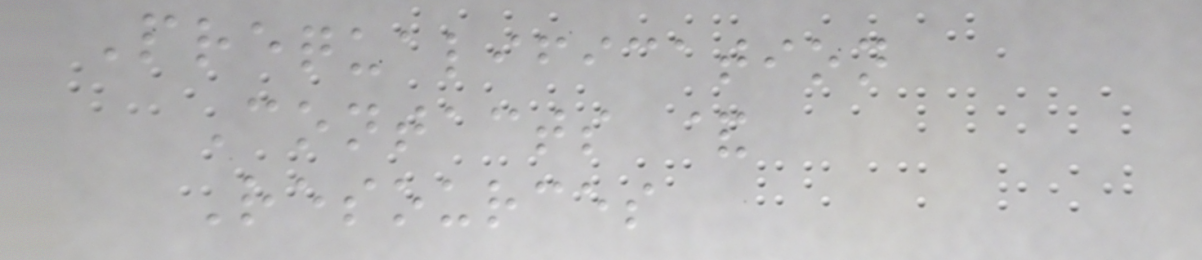Prequalification
Contacts &
Resources
